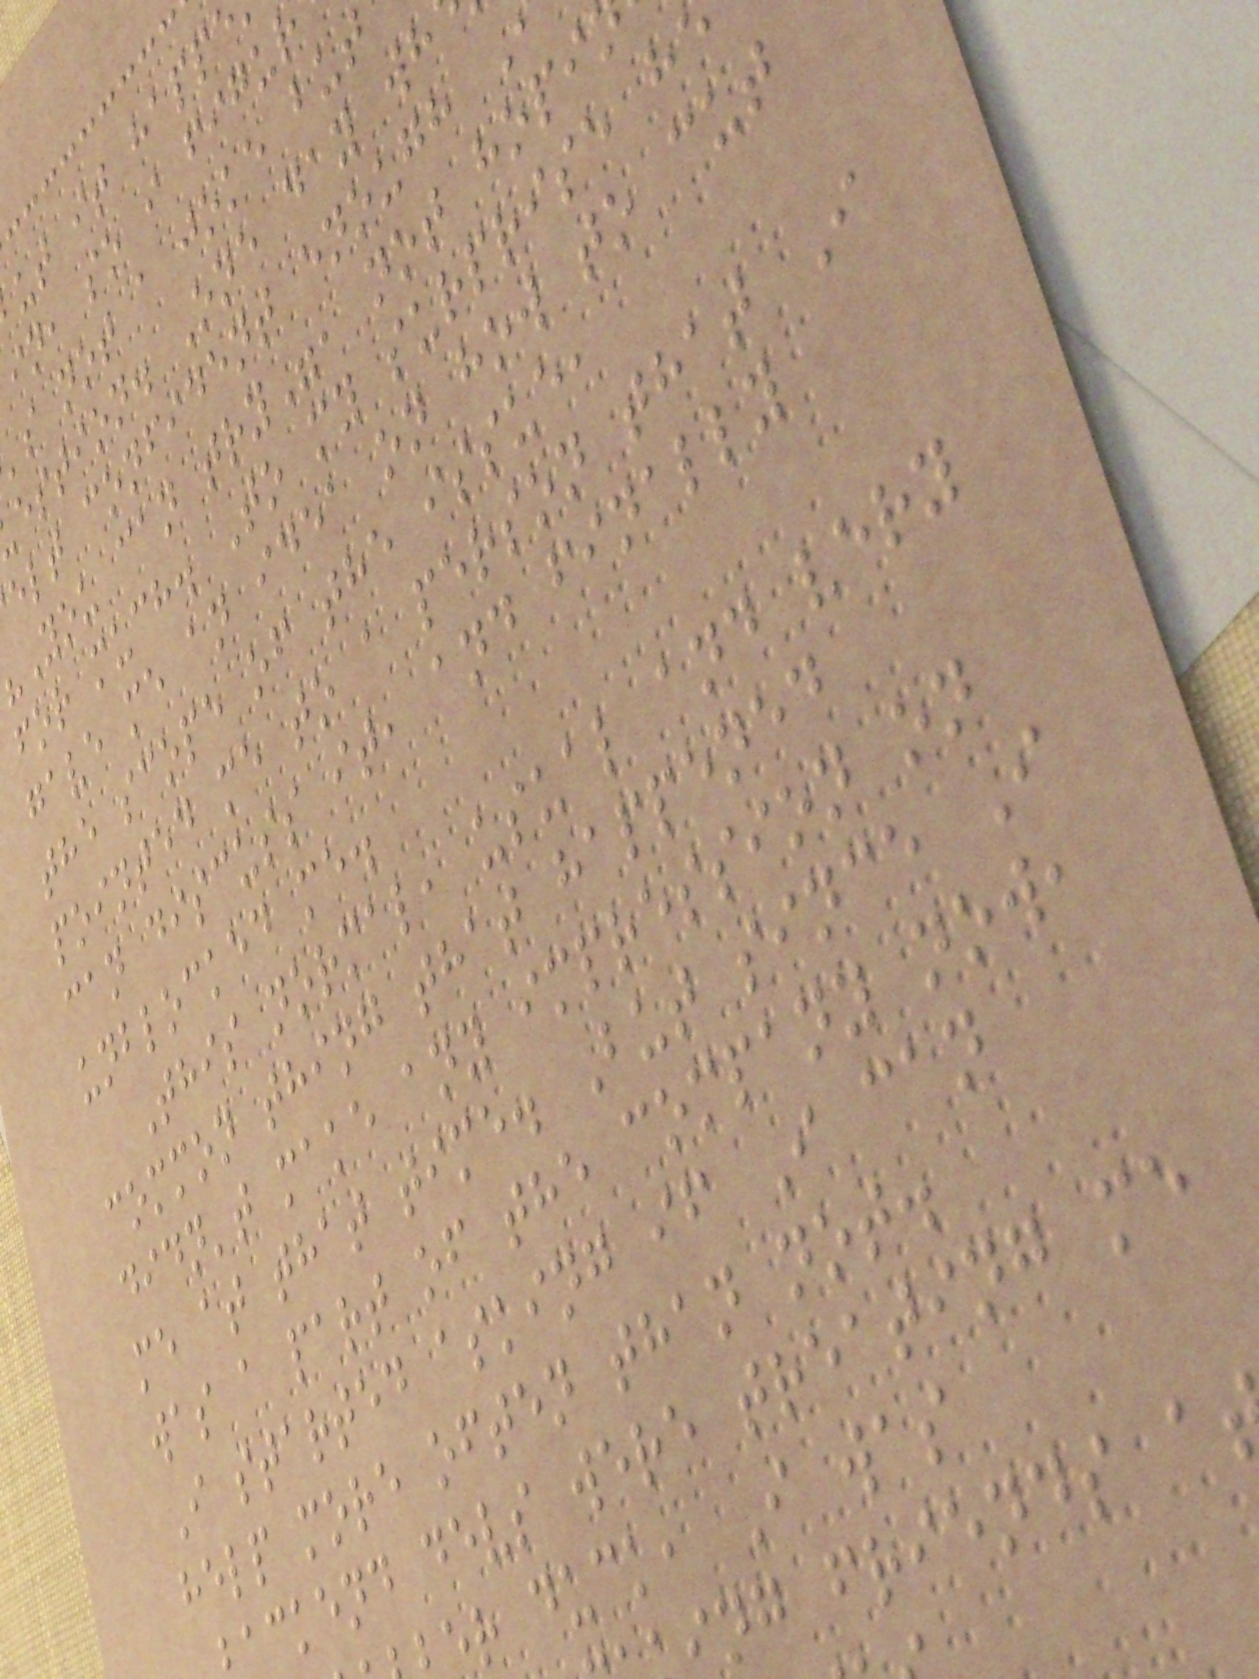ut it happ
in, so i figur
's not a joke but
estion. One day wh
elt confident enough
"You can try", not hopi
for much. To my surprise h
gave me an idea on how to cut
the scope of the issue,
pointed me to a person that I
can discuss it, and finally
unblocked me.
This normal, usual and very
common thing that happened
didn't make any impression on
me at that time. But since I
was a part of the company now,
I started asking if I can
help more often than not.
ackend devs were treating me
er duck, I was
ing friends a
